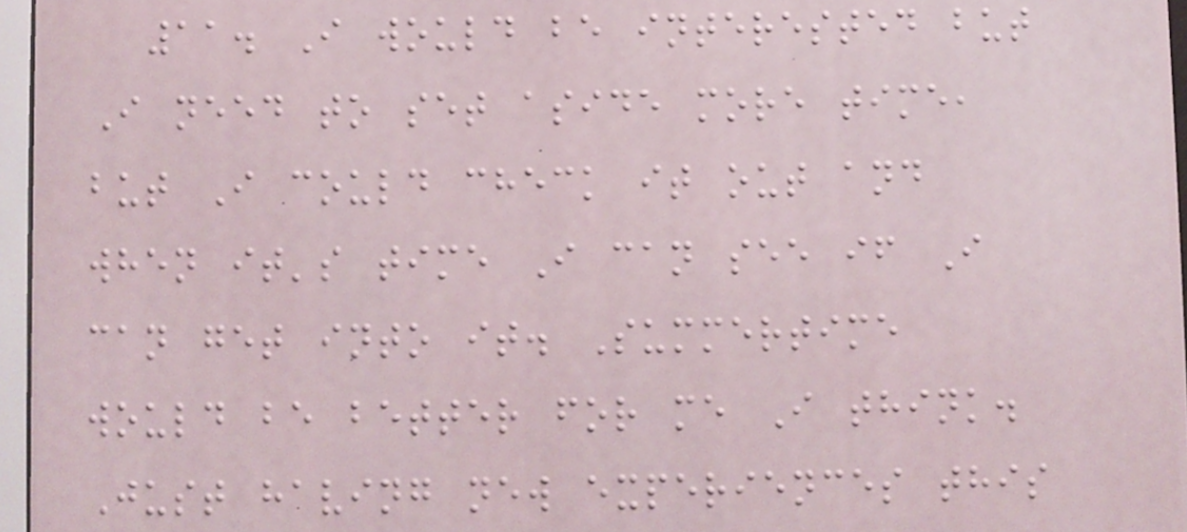11. I would be interested but
I need to set aside more time,
but I could check it out and
when it's time I can see if I
can get into it. Summertime
would be better for me I think.
Just having new experiences this
